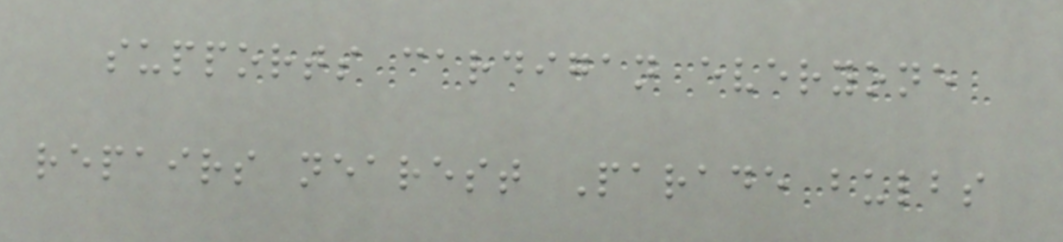supports cardigan everyone
repairs nearest Parade bulbs
